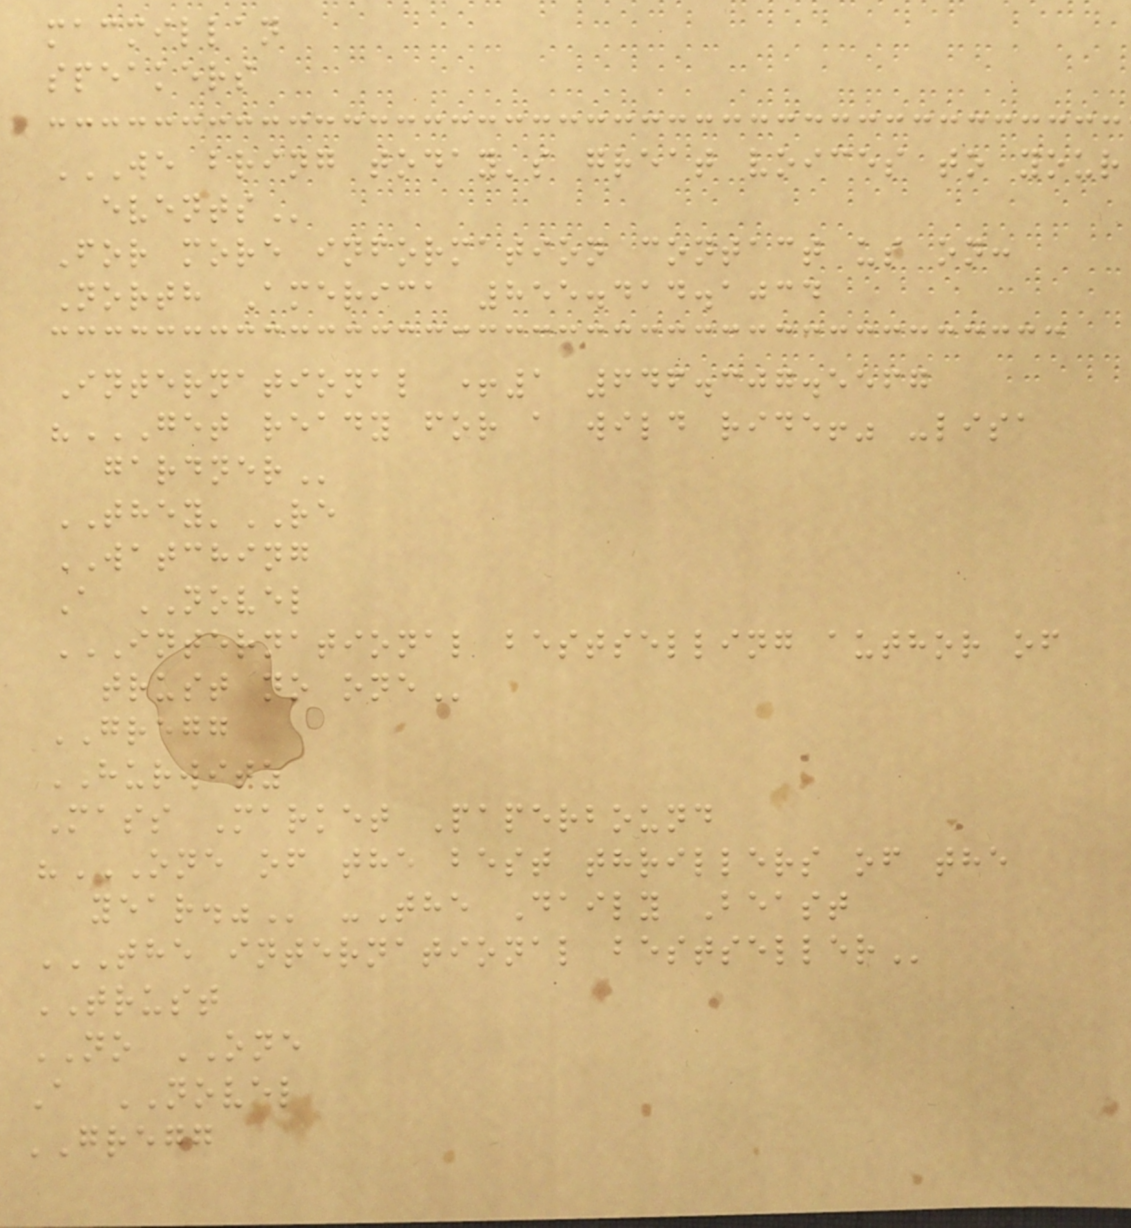macmillan
speakers
WE BRING TODAY'S GREAT VOICES TO YOUR
EVENTS
For more information contact us on:
North America 855.414.1034
International +1 646.307.5567
"GET READY FOR A WILD RIDE!" -LISA
GARDNER
THEY'RE
WATCHING
A NOVEL
INTERNATIONAL BESTSELLING AUTHOR OF
TRUST NO ONE
GREGG
HURWITZ
Mass Market Paperbound
"ONE OF THE BEST THRILLERS OF THE
YEAR." -The Daily Beast
THE INTERNATIONAL BESTSELLER
TRUST
NO ONE
A NOVEL
GREGG
